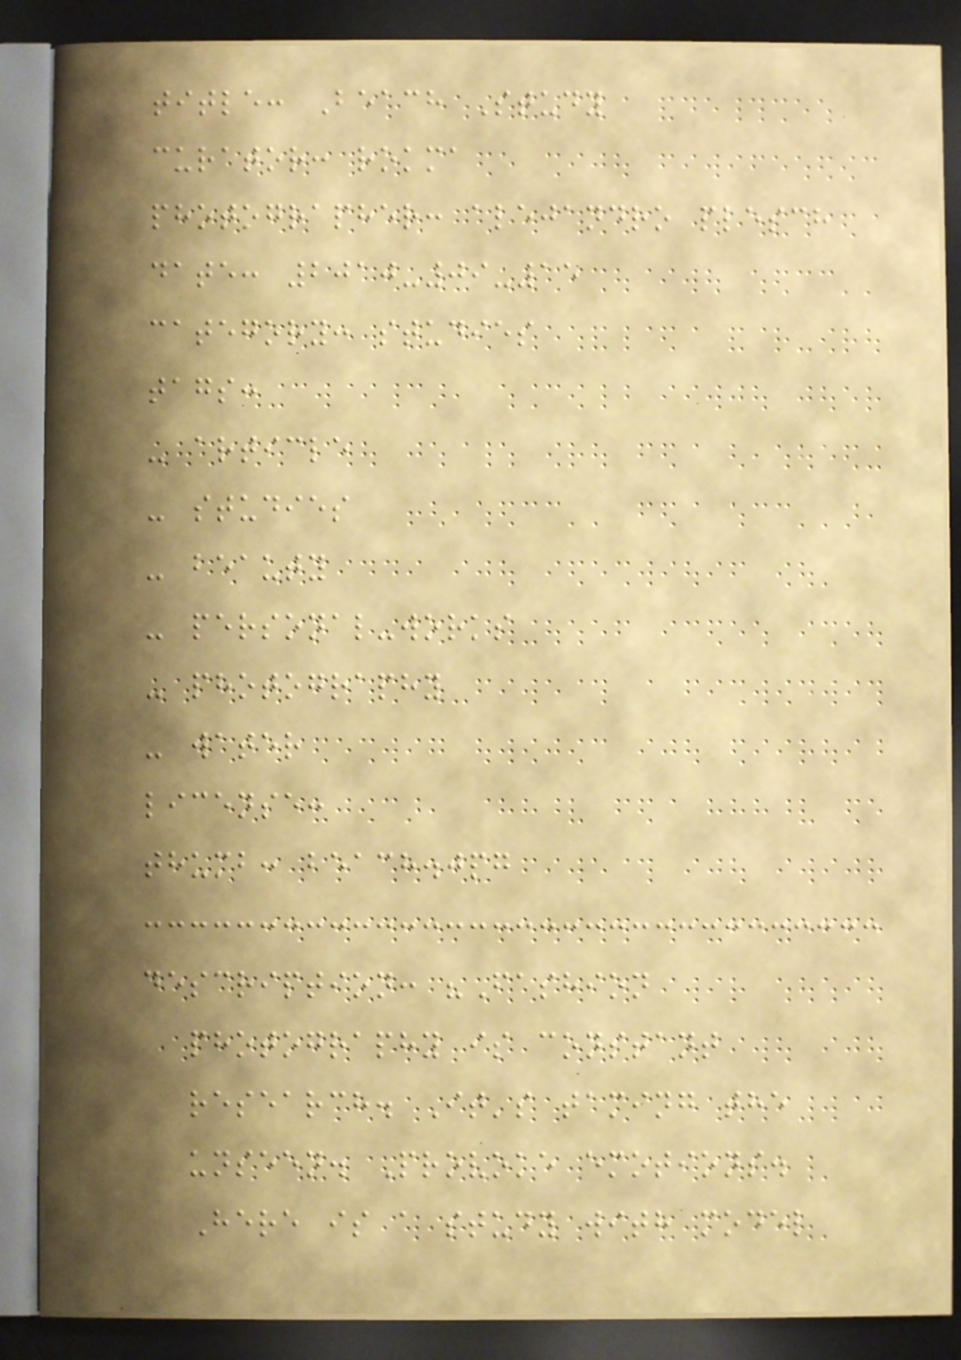title: Beach Study
curator: rokma
photographer: alejandro plesch
date: 2010-09-15
category: studies
tags:
- article
- studies
- beauty
- personal-works
- photography
- water
license:
thumb: beach.jpg
description: "Fashion
photography is constant
research. It's taming the
unseen. Provoke emotions.
Here is a study with model
